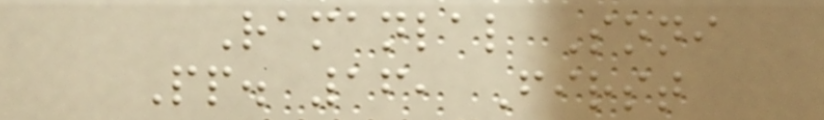Ramanlal Soni
Pp. 16, First
